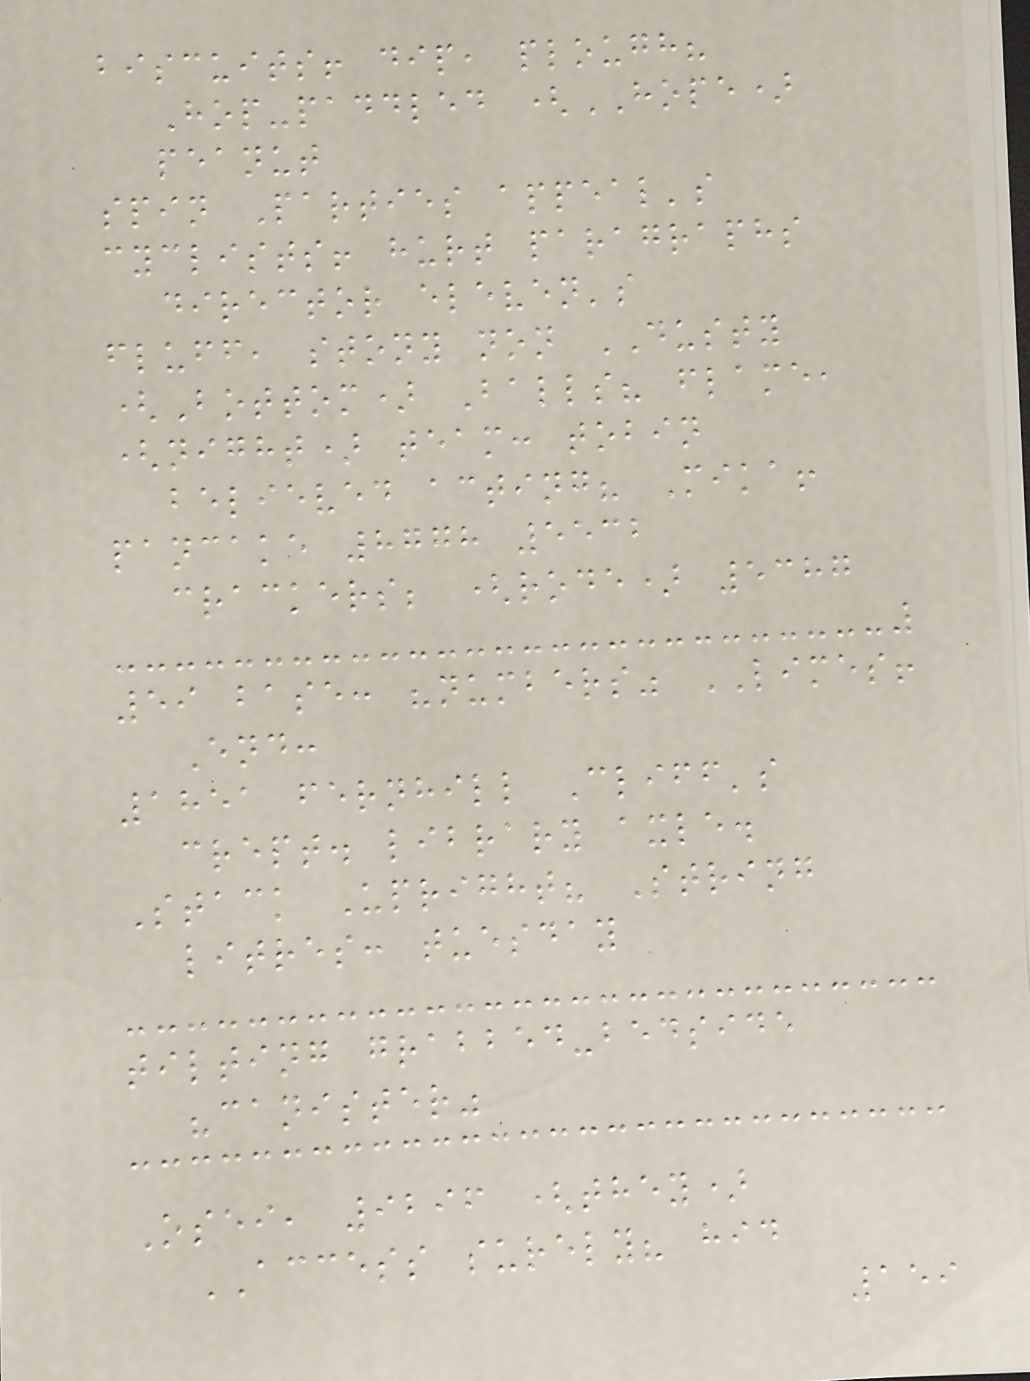biscuits! dip, plough?
Hop-paddled (HOPE)
peanut
spin Parties appeal's
cyclists! hurt paragraphs
director eleven's
fluff, stony non DUSTY
(Bottom) Balls? flame,
(night) team: tobin
believed acting? Mika!
pancake 8778 5532
crackers; (rode) 5387
59 base: "numbers" LIMES!
End:
1851 fernhill Cliff's
crept. library axle.
Stack Upright? String
litres: tuesday
tilting grabbed-bedside
"canister"
Osei, 9296 (they)
ACCESS surely? hid
159
